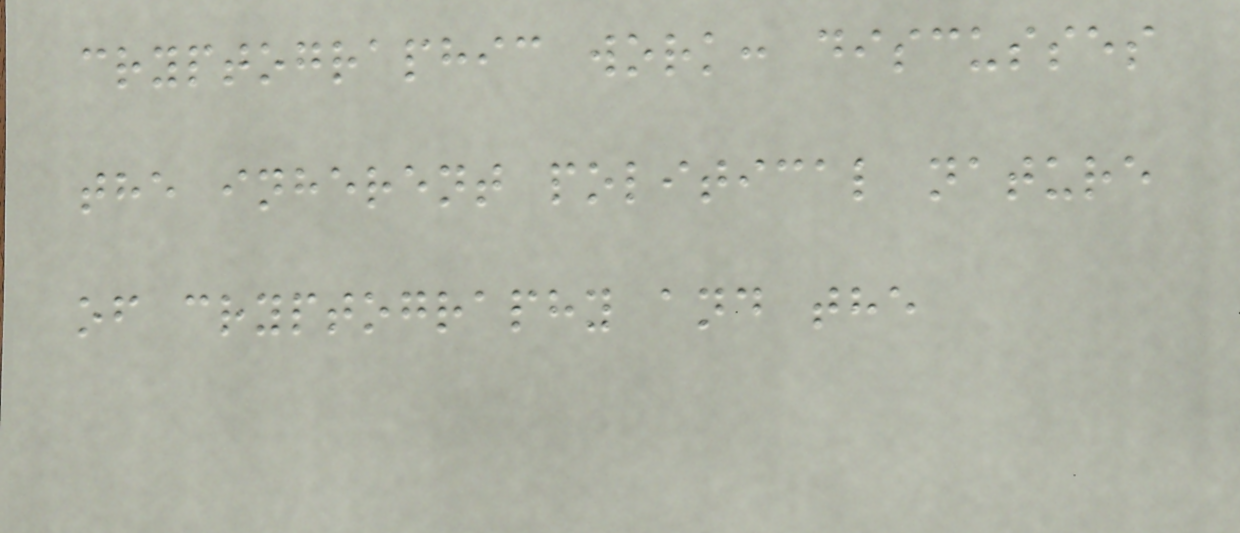cryptographic work: discusses
the inherent political nature
of cryptography and the
